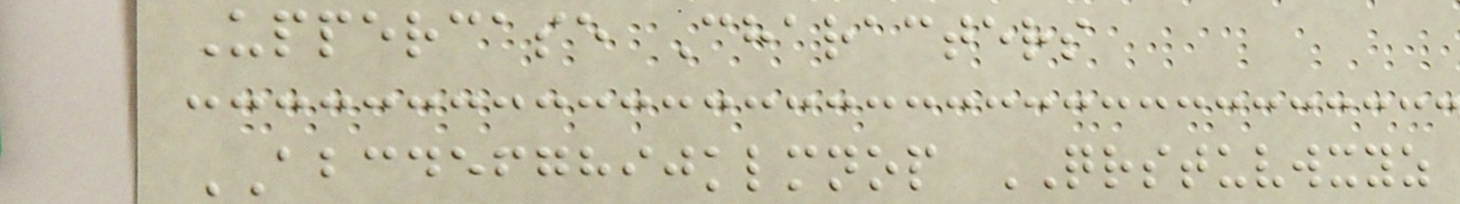Uppercase Characters
ABCDEFGHIJKLMNOP QRSTUVWXYZ
